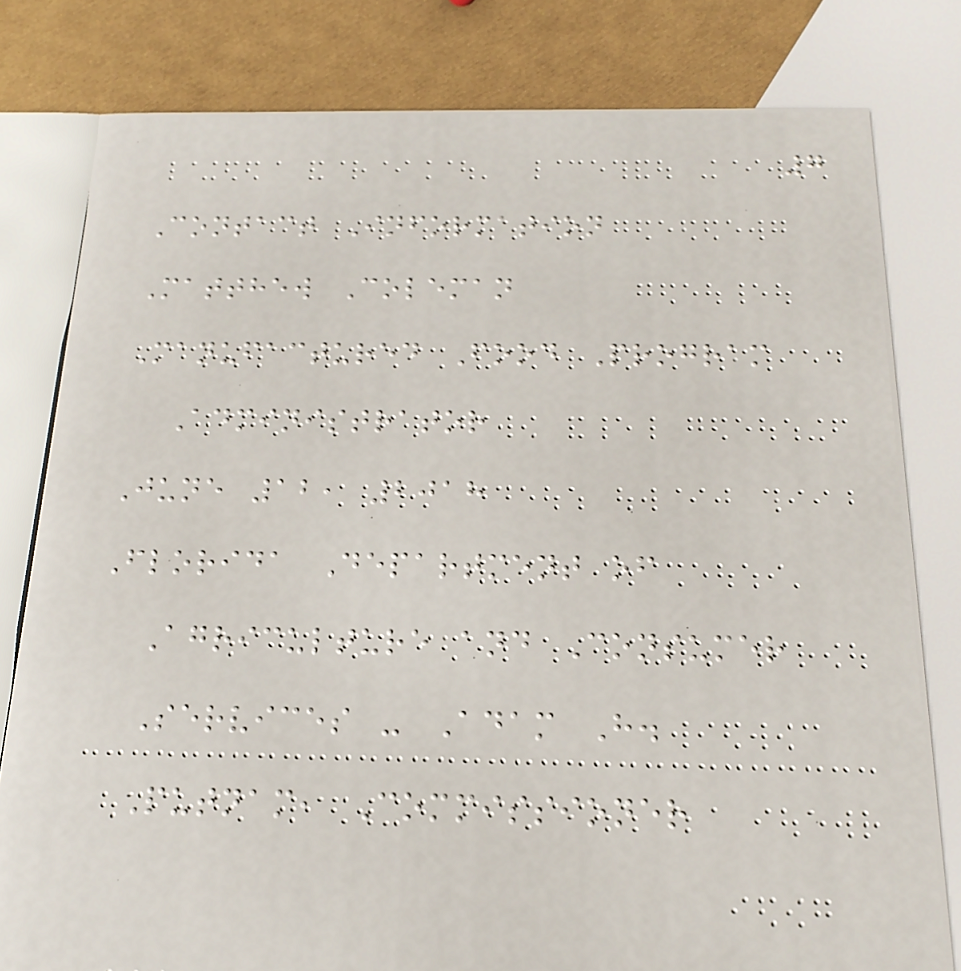7
Contact Information
Matthew Coleman
Manufactured Food Program
Administrator
June 12, 2018
Florida Department of
Agriculture and Consumer
Services - Adam H.
Putnam, Commissioner
